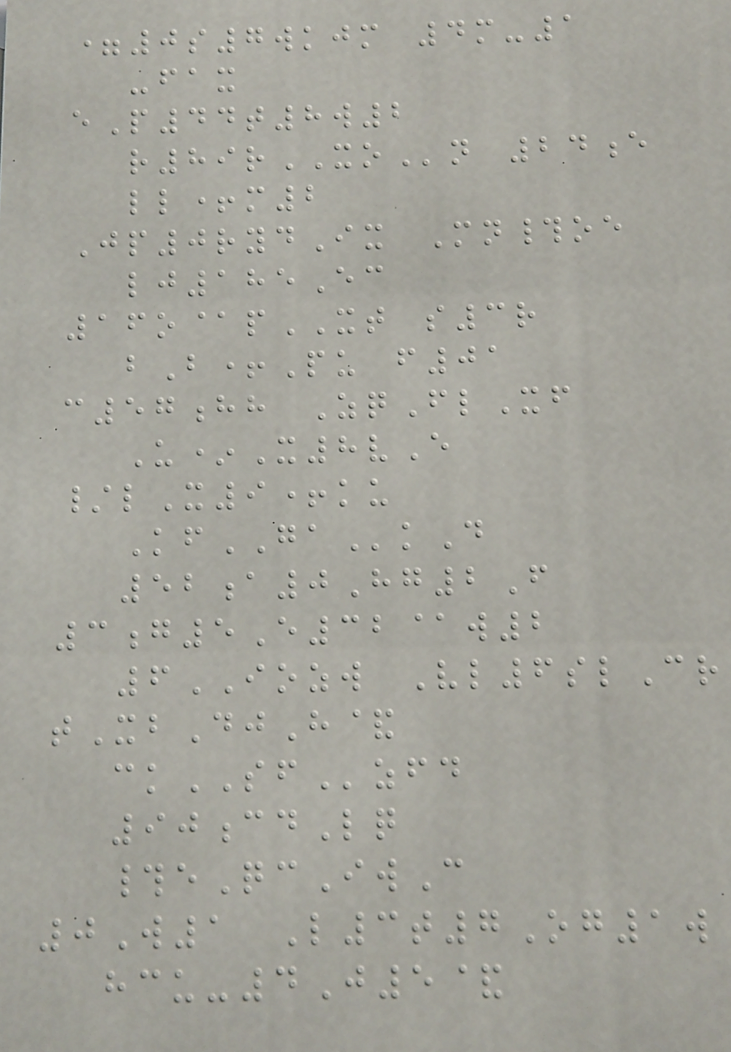=0s7wkjm 4m-1
-fax
eP44t8w2
r89rXOn 24e
ll+m2
Jp0rydIx Mn#oe
lj185Ec
16o@pXT s3r
bB+Pu f01
c57hh ZqFlXf
U*X8vE
/lX9+ku
KfGAkD
52a0Hg2F
3g5E32@w2
6IOZW Vl6slCr
tXbDjH&
ckSFzfd
90cdLq
#eQcIwC
0W1 L3t7Og1w
hcu-4J5&
